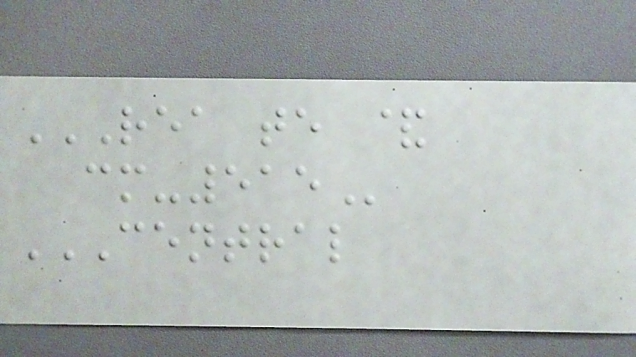REA TE &
CM-515
CENTRAL
